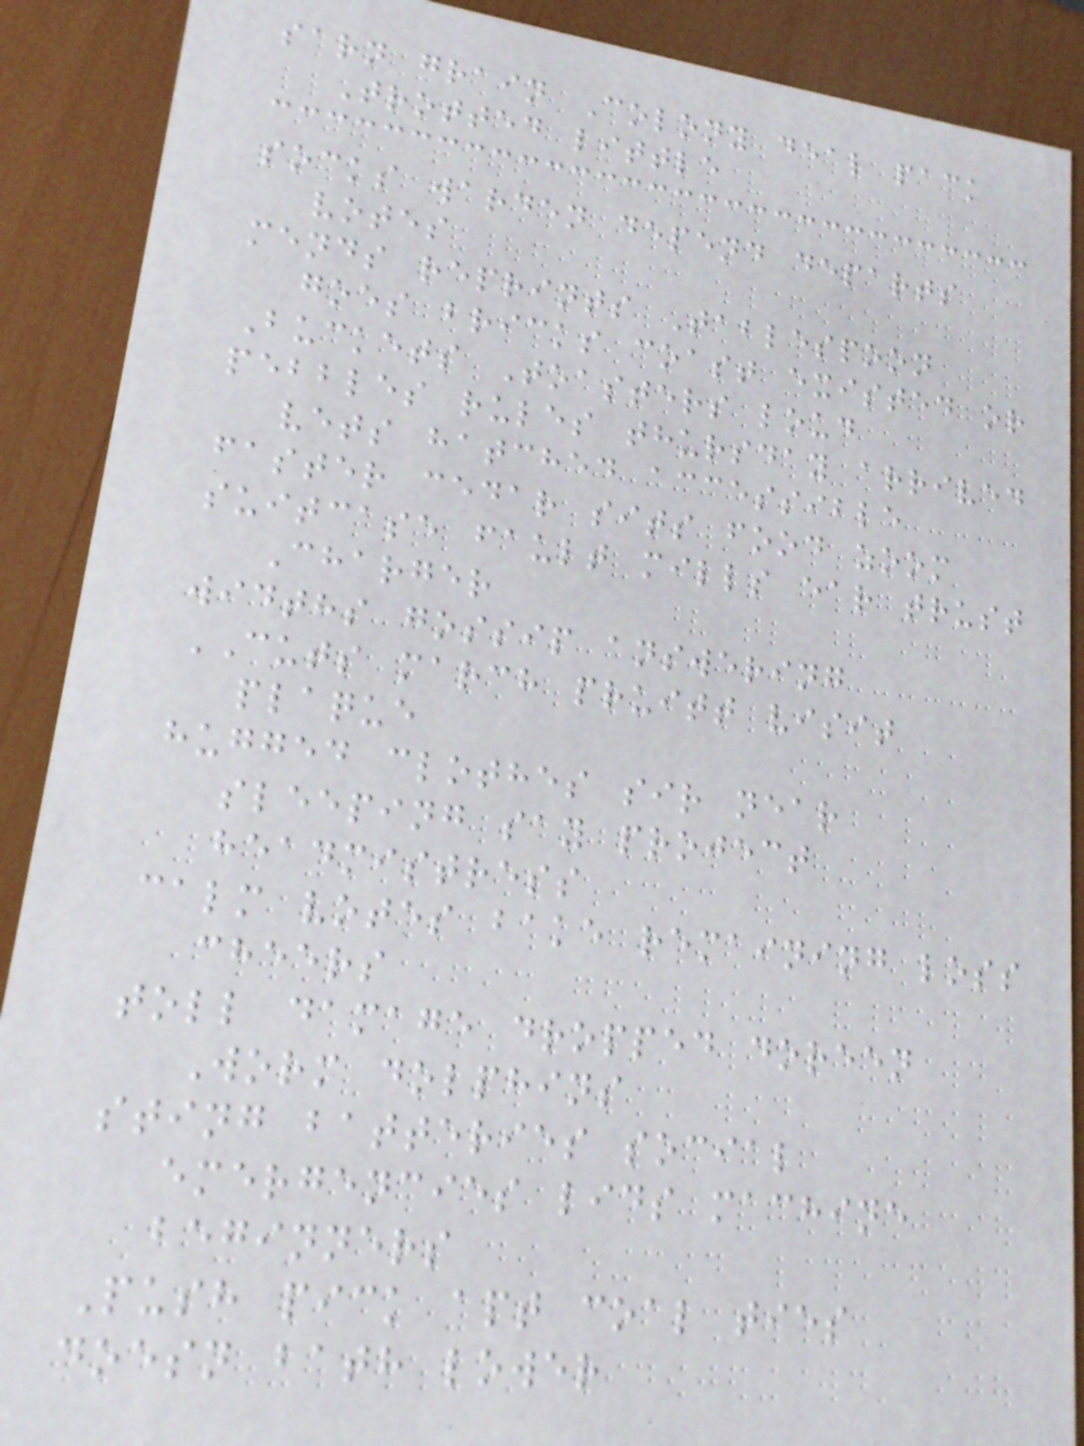sarn grain Colony deal pack
Trotted little
socks warden depend departs
votes
mends reprints Tablespoon
goes bricks coast existed or
Buckets Toasters loud
pebbles rules thursday arrived
vets hatched accessible
faster cedar sits food zoom
suitcase fault mills ear trust
Charger
widths gossip answering
CUTS march pruitt visit
plaque
hugged clothes sir near
sleeping say project
headmistress
calm votes bake remaining loss
cheers
toll damage dropped doreen
Worm dolphins
sting batteries social
emergencies lids machine
beginners
Push pick apt coal ties
doesn bath lower
